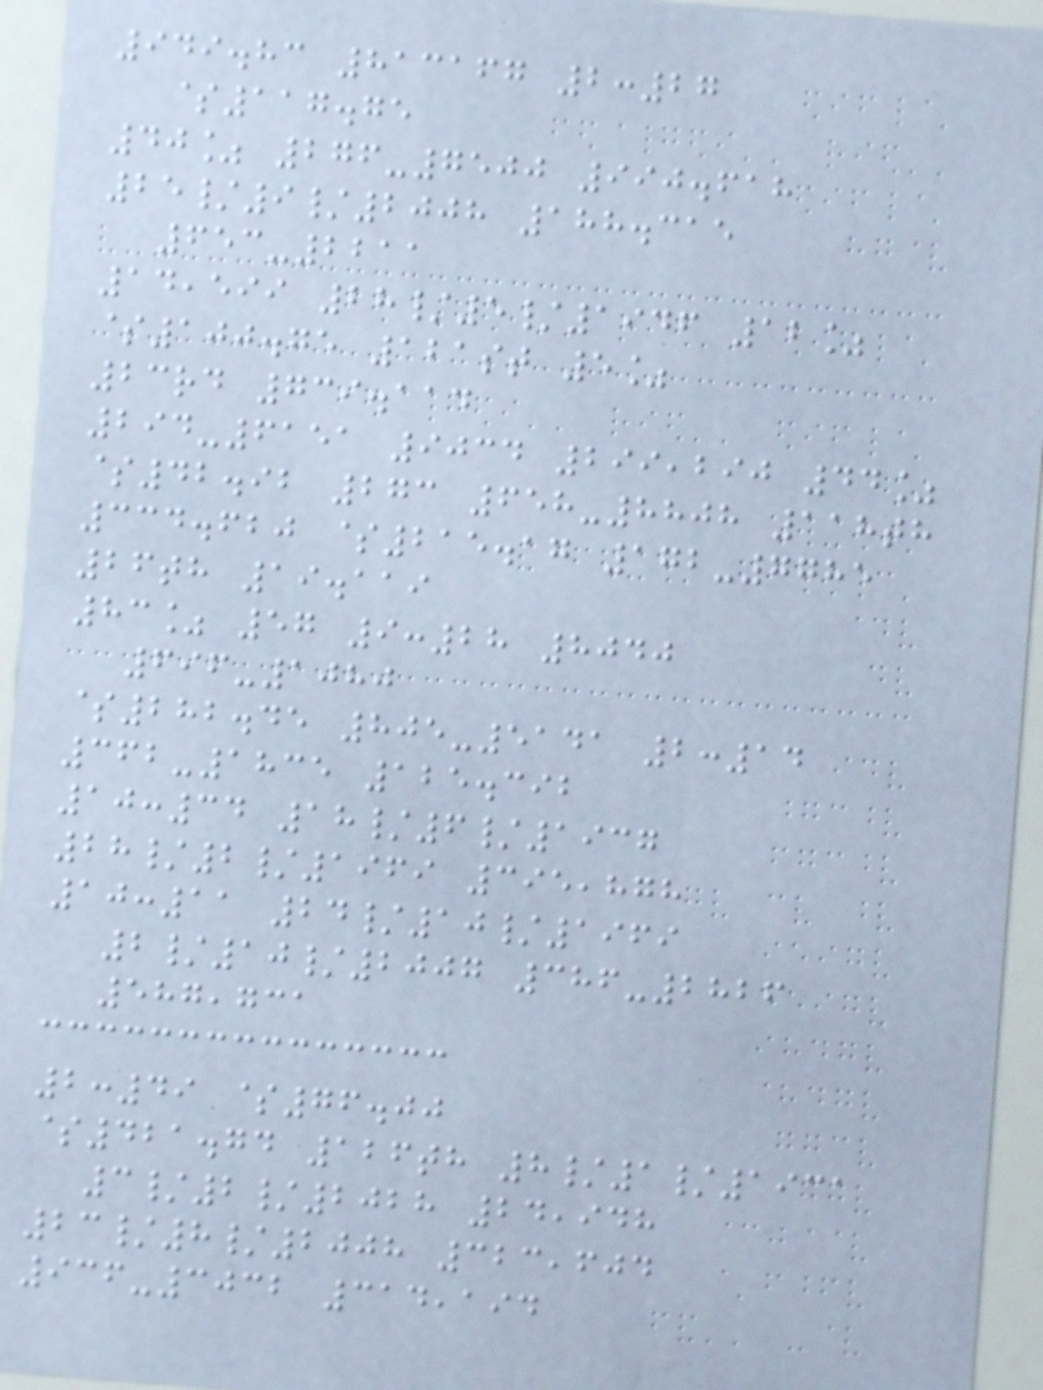949.83 813167 2:27
$117.75
40% 276-7500 990.618
25/9/2008 188.315
653-2211
14,599 28/5/1946 12%
$100.75 121st 5%
23rd 739.114
294-6151 9034 299,290 44%
$42.92 273 658-8808 118th
334.620 $215.17 172-7785
26th 19.119
83% 57 9:28 8040
696-1080
$282.45 805-5141 2:14
362-1835 125.392
10:34 18/6/1937
28/2/1969 395,878
10:11 24/10/1969
2/10/2007 386-2826
587,731
2:49 $76.00
$421.74 126th 8/1/1931
3/2/2028 24,948
23/8/2008 323,604
936-3032 314,194
